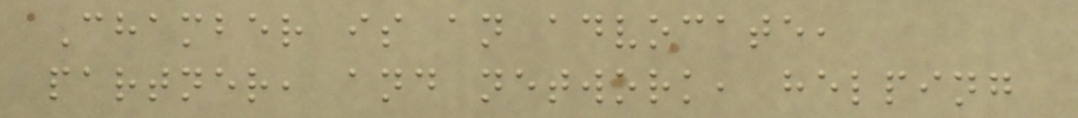Chamber is an advocate,
partner, and network, helping
